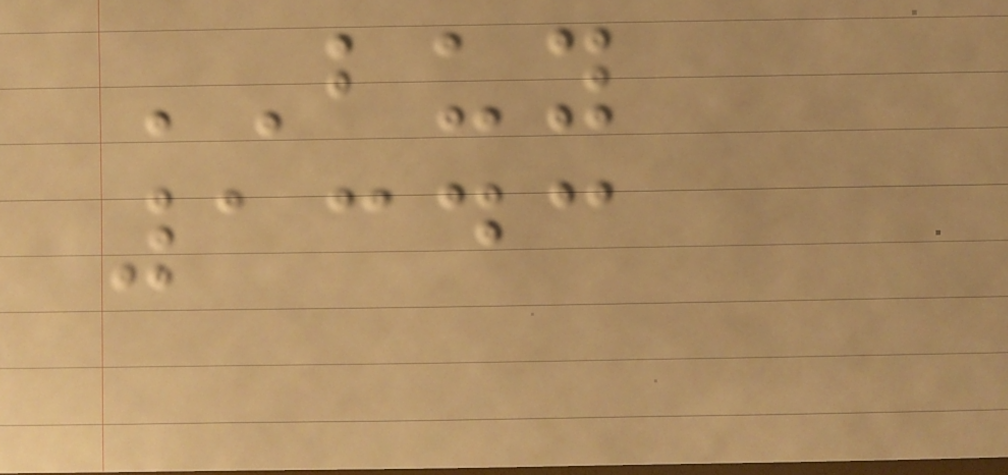BUY
1343
